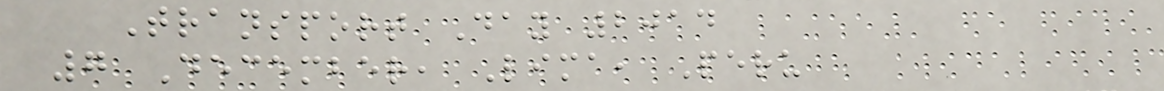Transport Day 2014
7 December, Lima, Peru
